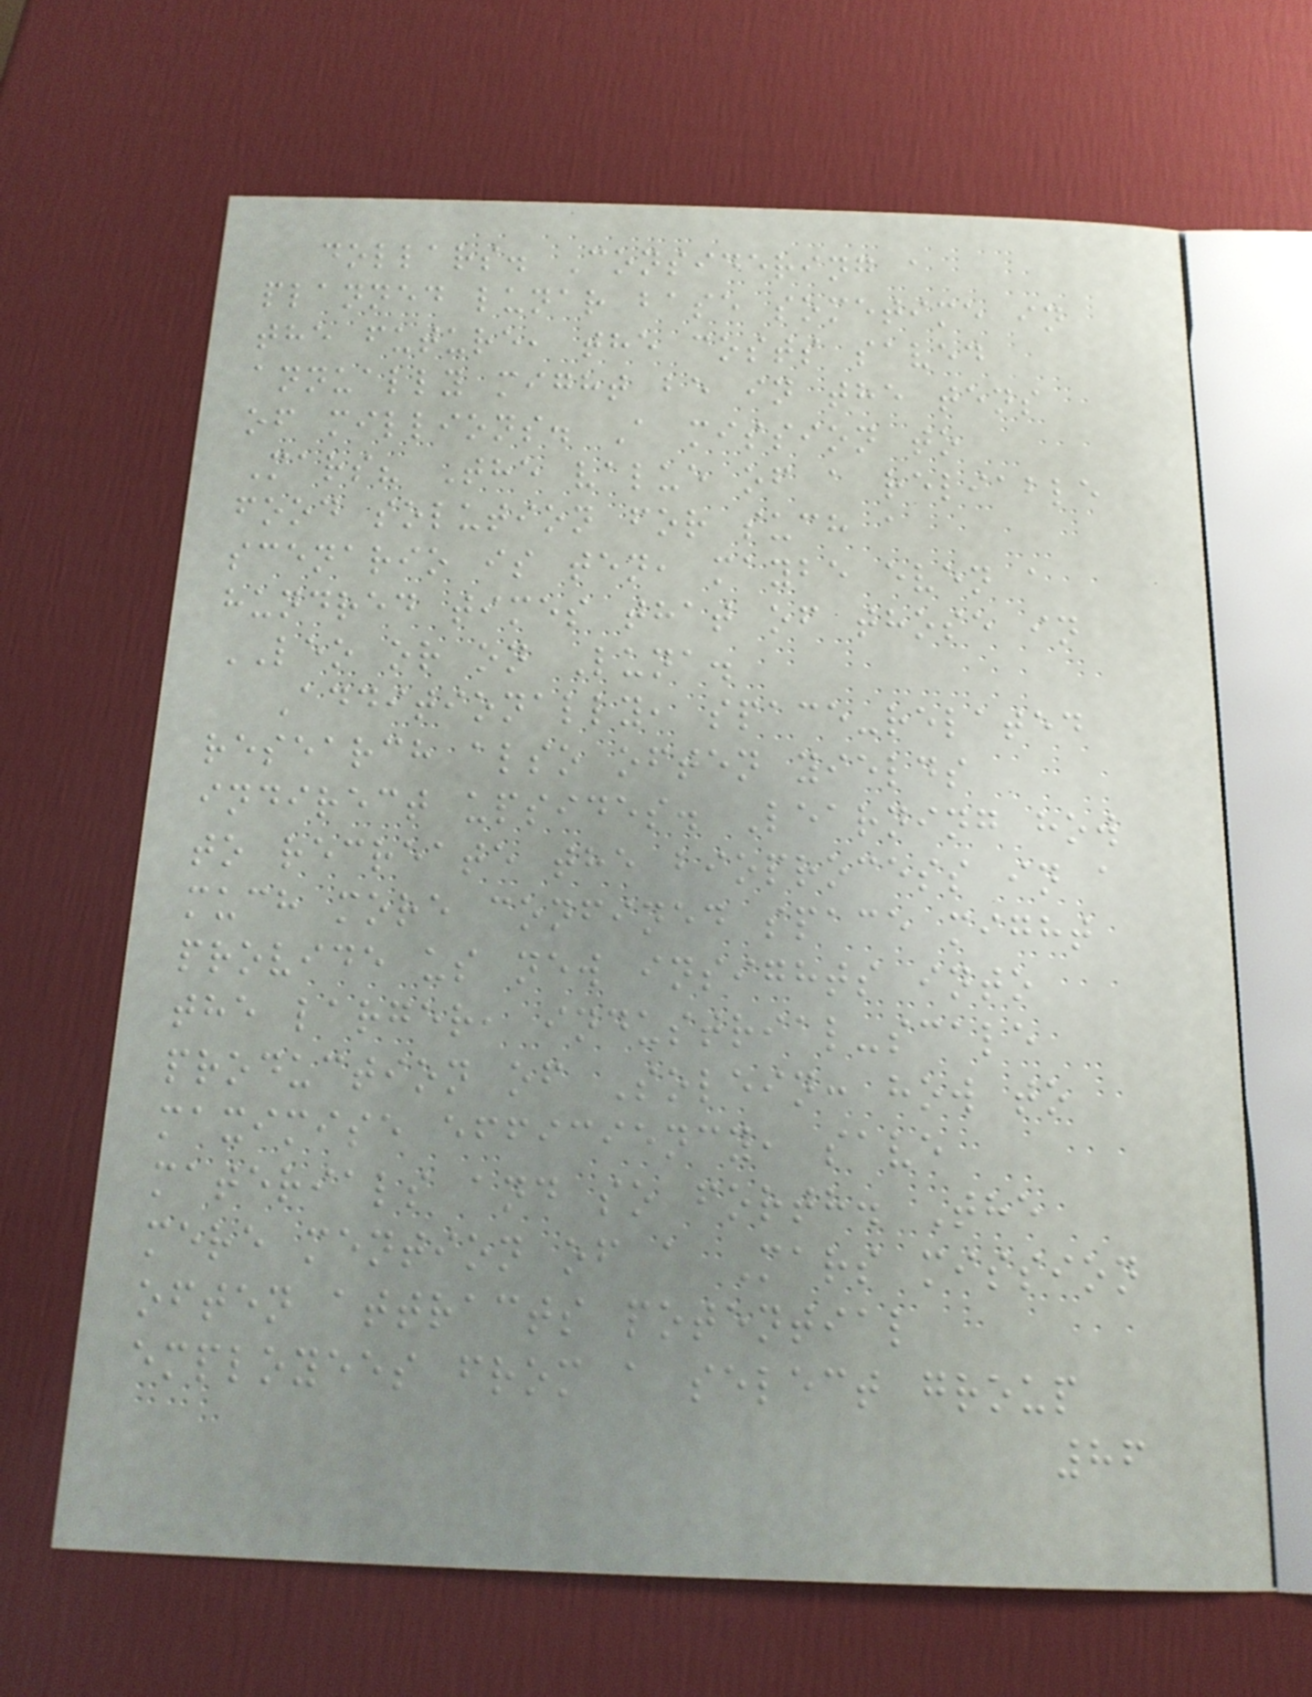dollars. Considering a
planned lunar base sometime in
the future, the costs saved
annually might be in the tens
of millions. A mission to
Mars? The value of a reliable
food solution for such a
scenario is ten, maybe even a
hundred times that of those in
LEO or on Luna.
Additionally, space-related
research also often yields
indirect upsides. Learning how
to recreate the bioprocess in a
much more confined space might
provide us new insights into
the larger, industrial-scale
production of Solein: how to
maximise efficiency, save
materials and so forth. The
mere mention of a Mars mission
often attracts potential
employees from a select group
86
